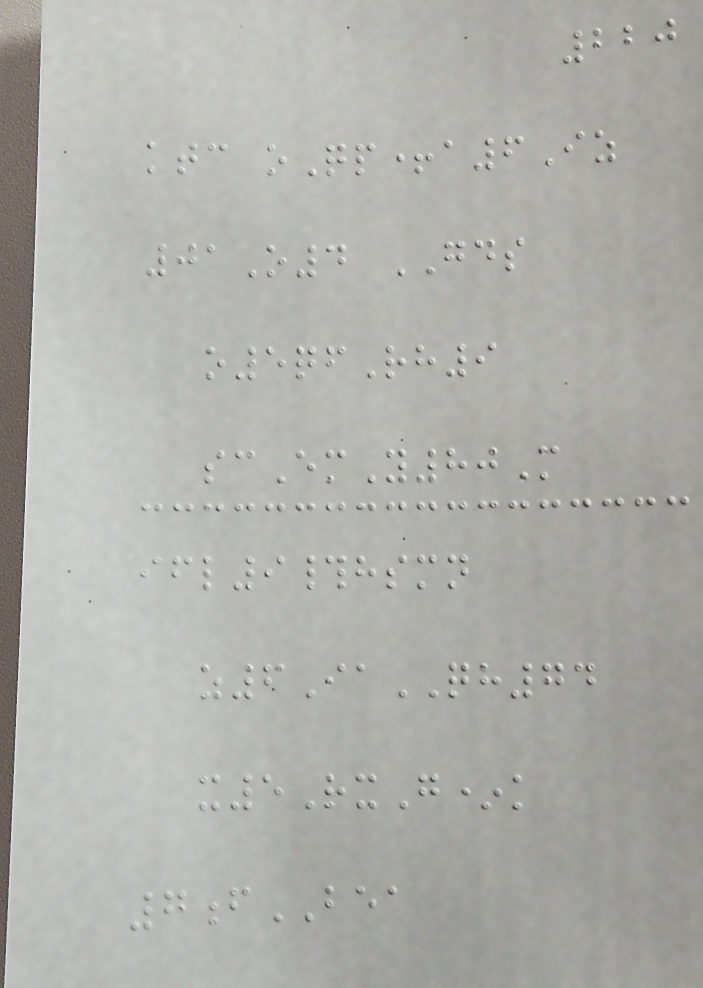220
ktc oQp+a6Iz
01O4 GDS
o5qfRh9
scEmY80M
ifl9#hsmn
z6IaQH74
x5RxG*k
7fBEA
